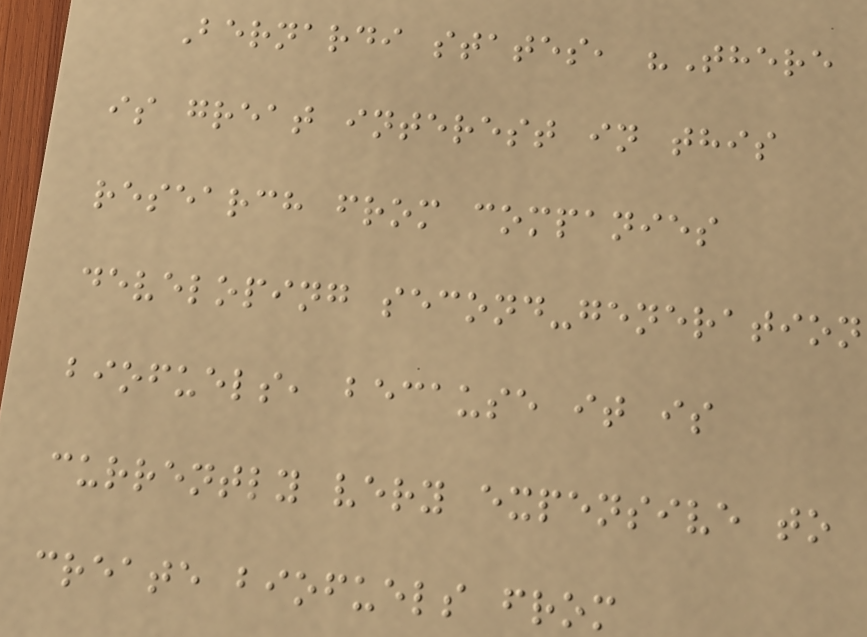Bernardi states, "There
is great interest in this
research from companies
developing second-generation
biofuels, because it is
currently very expensive to
create biofuels from
